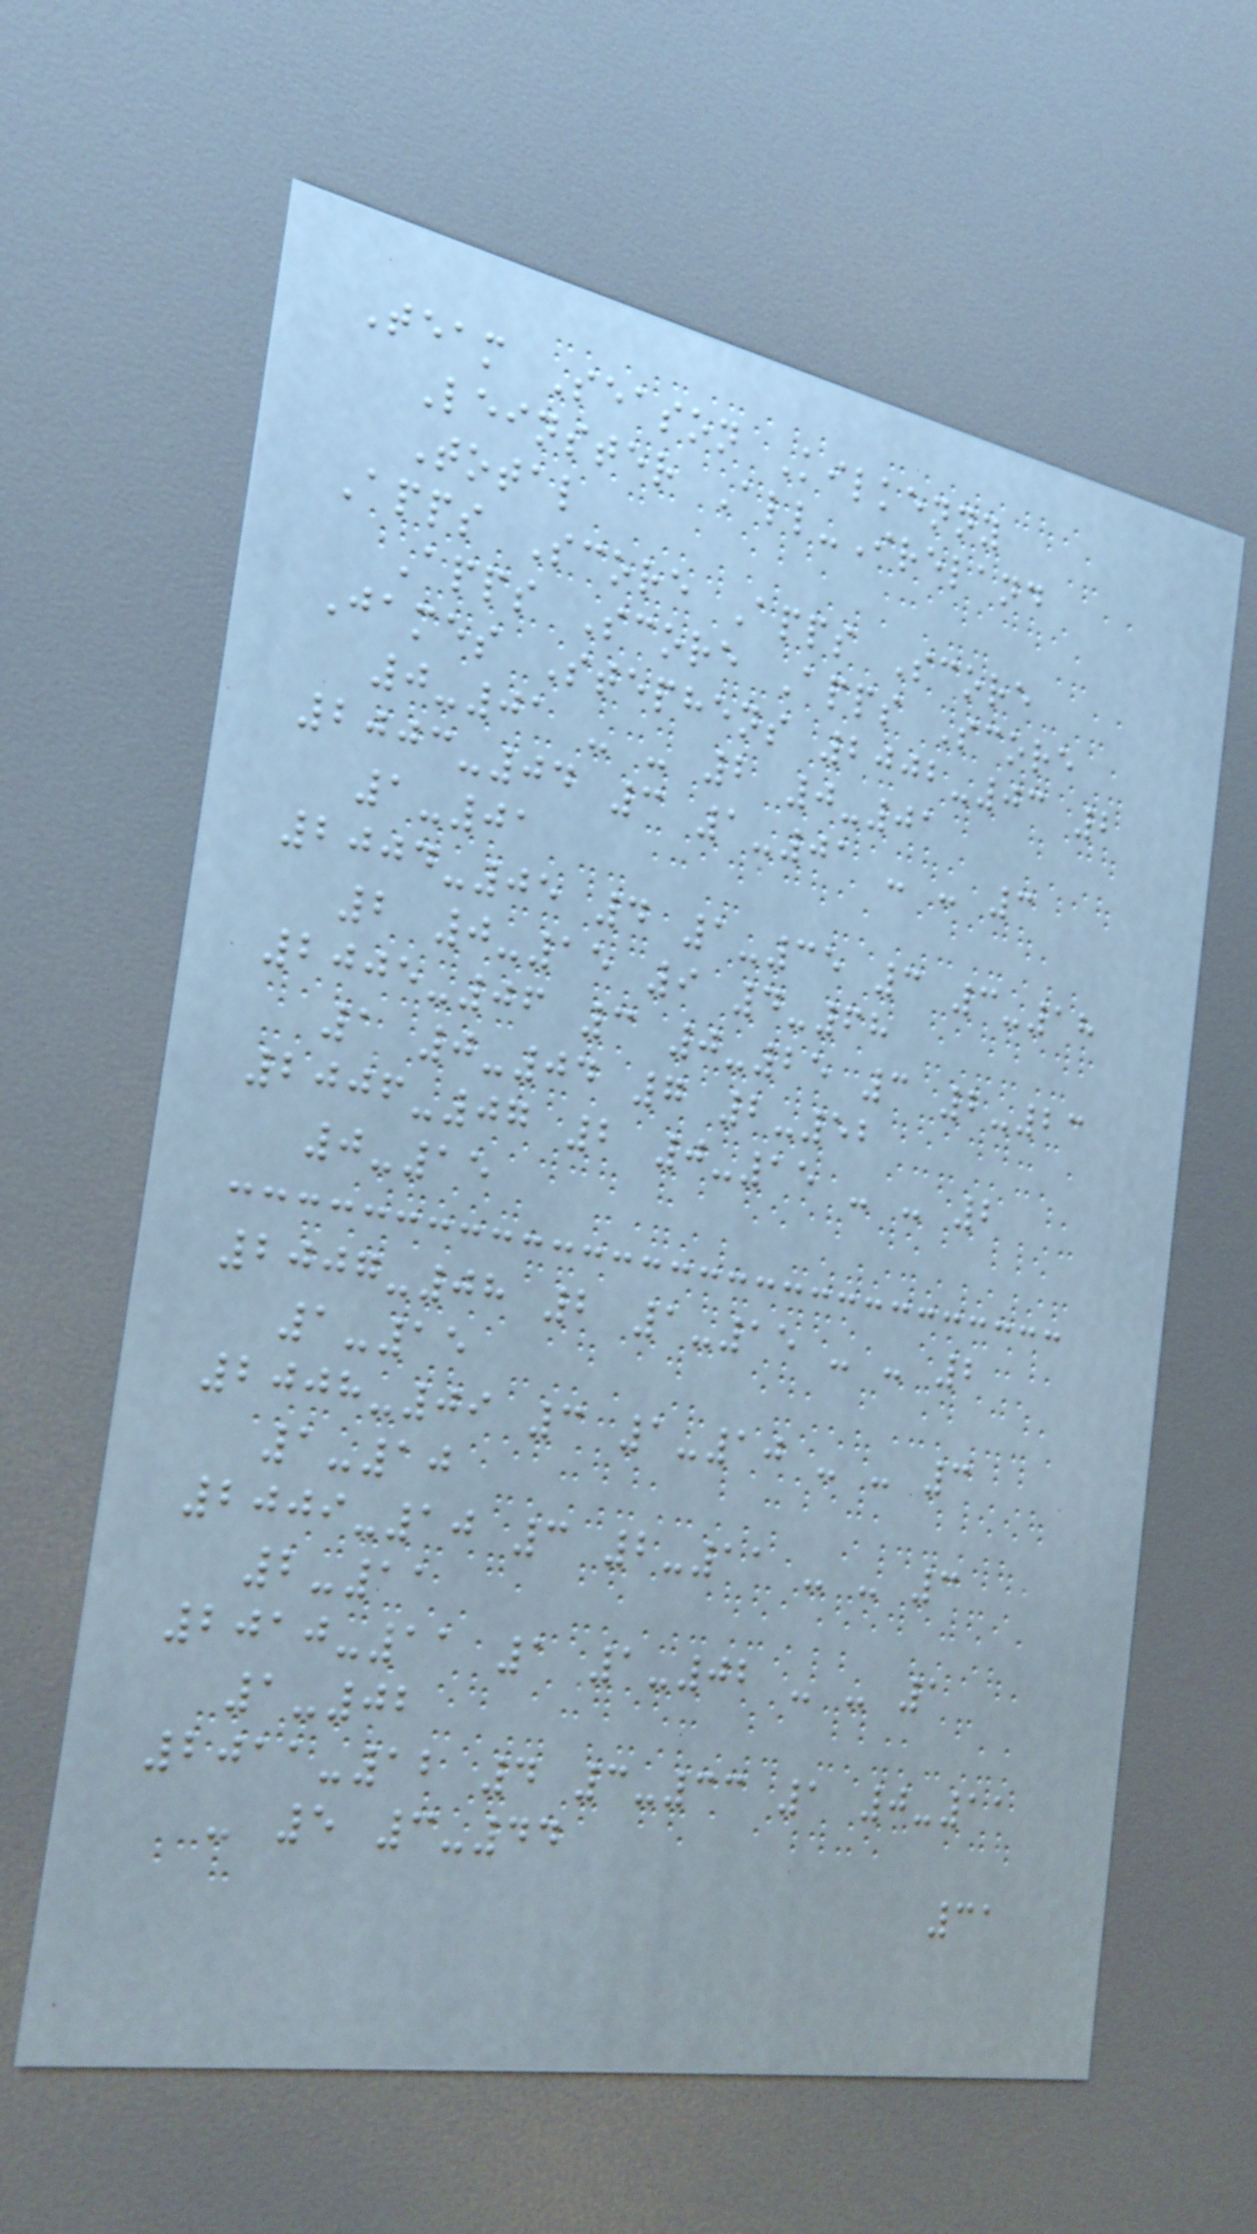Team Season Kilkenny
Leinster All-Ireland
Total
Apps Score Apps Score
Apps Score Apps Score
James Stephens 2002-03 2
0-01 - - 2 0-01
2003-04 3 1-01 - - 3
1-01
2004-05 4 1-35 3 3-18
2 0-15 9 4-68
2005-06 3 0-25 3 2-23
1 0-04 7 2-52
2006-07 2 0-15 - - 2
0-15
2007-08 2 1-15 - - 2
1-15
2008-09 3 1-10 - - 3
1-10
2009-10 3 2-11 - - 3
2-11
2010-11 1 1-02 - - 1
1-02
2011-12 4 3-33 1 0-11
- 5 3-44
31
